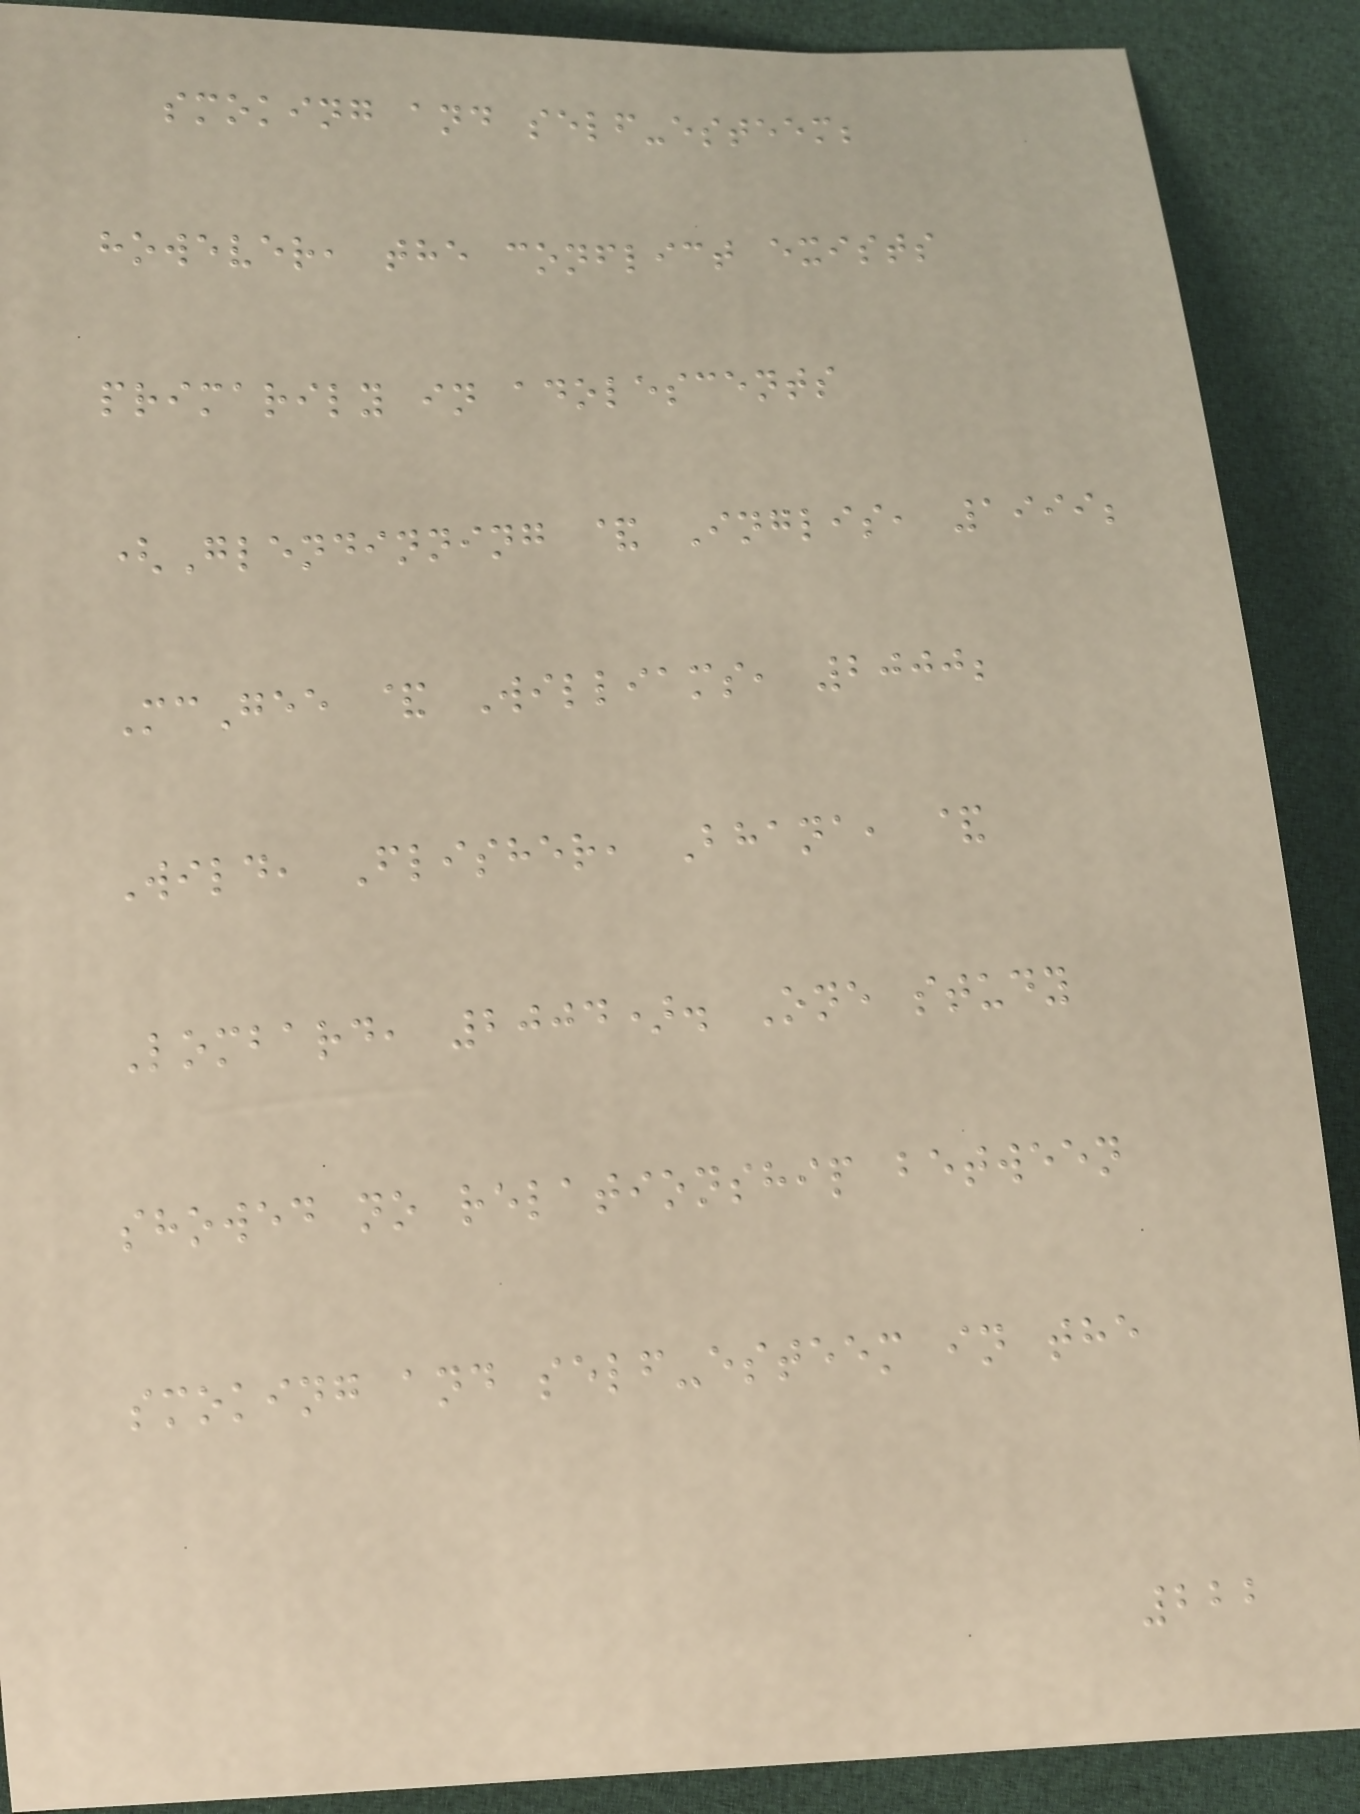smoking and self-esteem;
however, the conflict exists
primarily in adolescents
(Glendinning & Inglis, 1999;
McGee & Williams, 2000;
Wild, Flisher, Bhana, &
Lombard, 2004). One study
showed no relationship between
smoking and self-esteem in the
222
